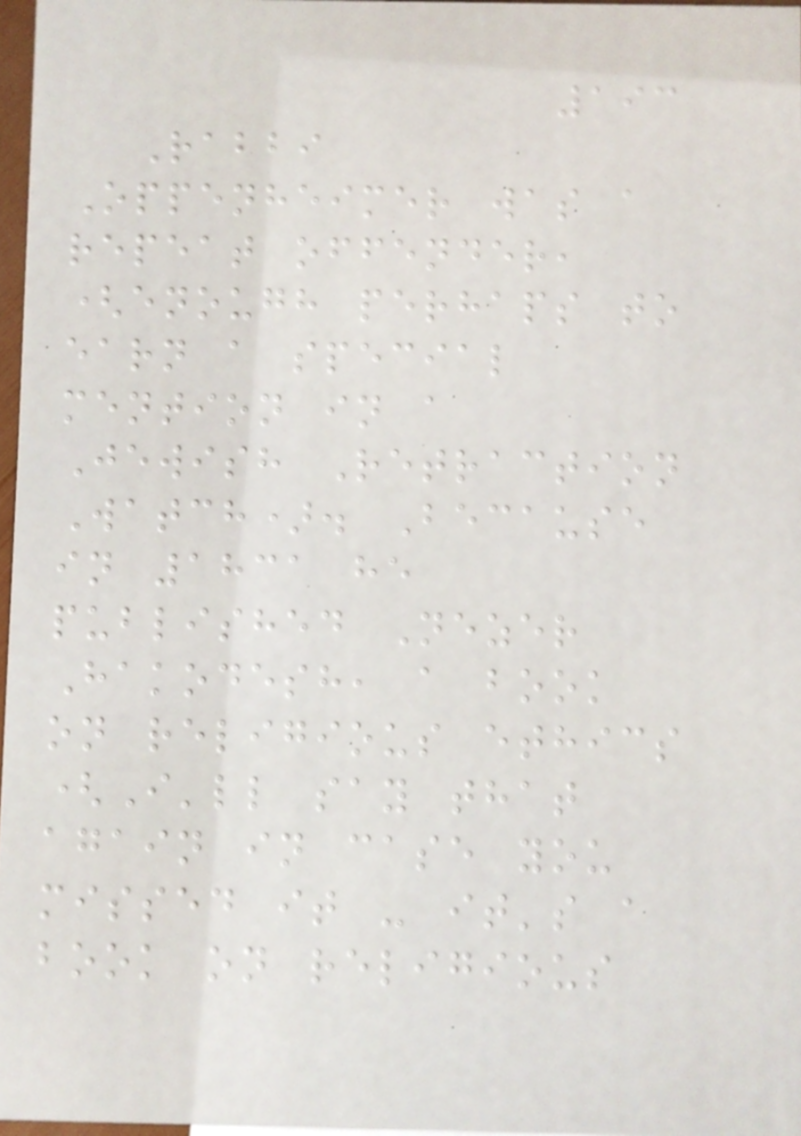193
Rabbi
Oppenheimer was a
repeat offender,
(enough perhaps to
earn a special
mention in a
Jewish Retraction
Watch). Because
in 1831 he
published Nezer
Hakodesh, a book
on religious ethics
(I'll say that
again in case you
missed it - it's a
book on religious
